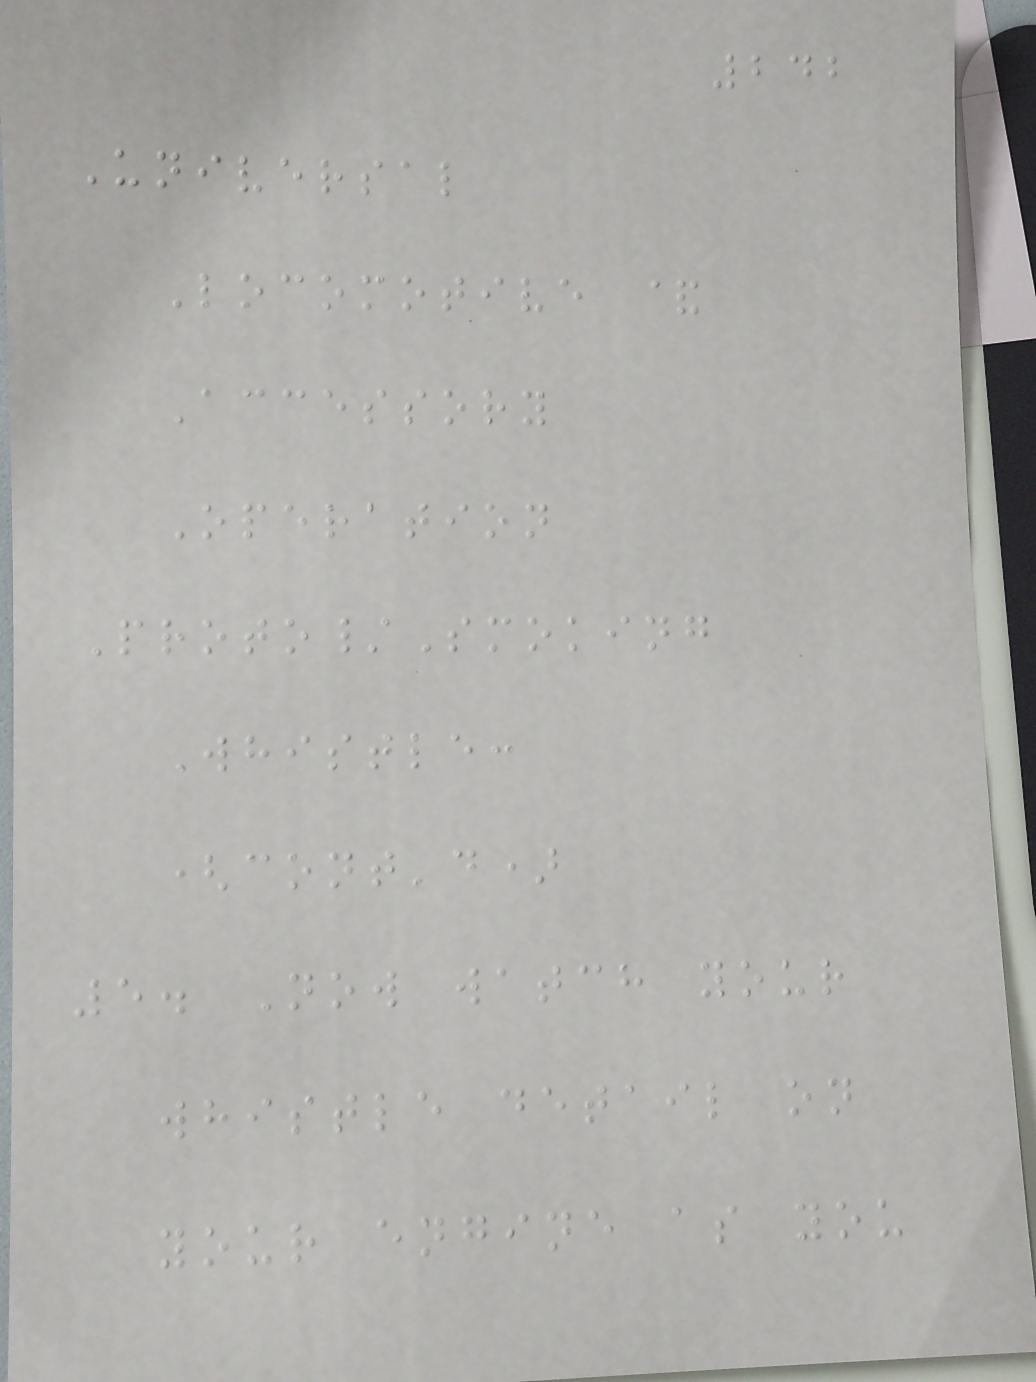242
Universal
Locomotive &
Accessory
Operation
Proto/Smoking
Whistle:
(cont'd)
5. Now watch your
whistle detail on
your engine as you
